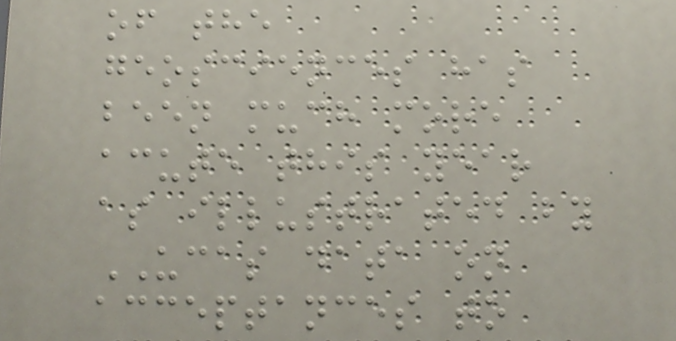of the
geosciences has
been much more
acute this year
as illustrated by
UCAS data on
acceptances to
